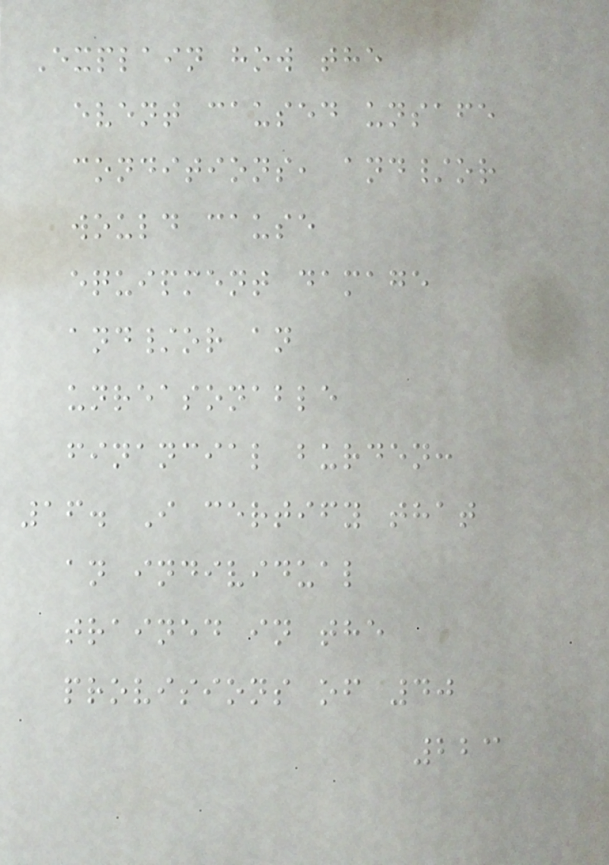Explain how the
event caused unsafe
conditions, and/or
would cause
equipment damage
and/or an
unreasonable
financial burden:
16. I certify that
an individual
trained in the
provisions of 40
223
